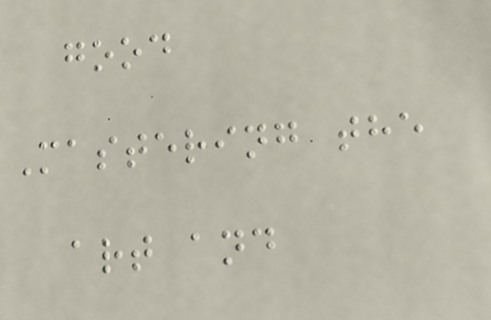good
Mastering the
art and
